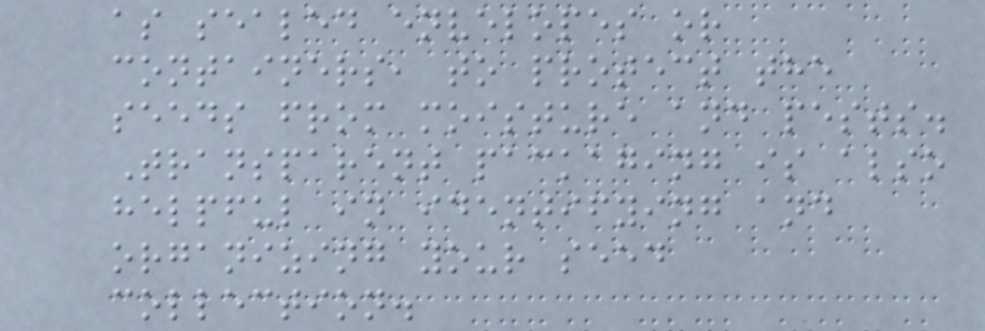as sealed envelopes or
containers, to protect the
seeds from moisture and pests.
Transparent packaging is also
helpful in identifying and
organizing your seed
collection.
